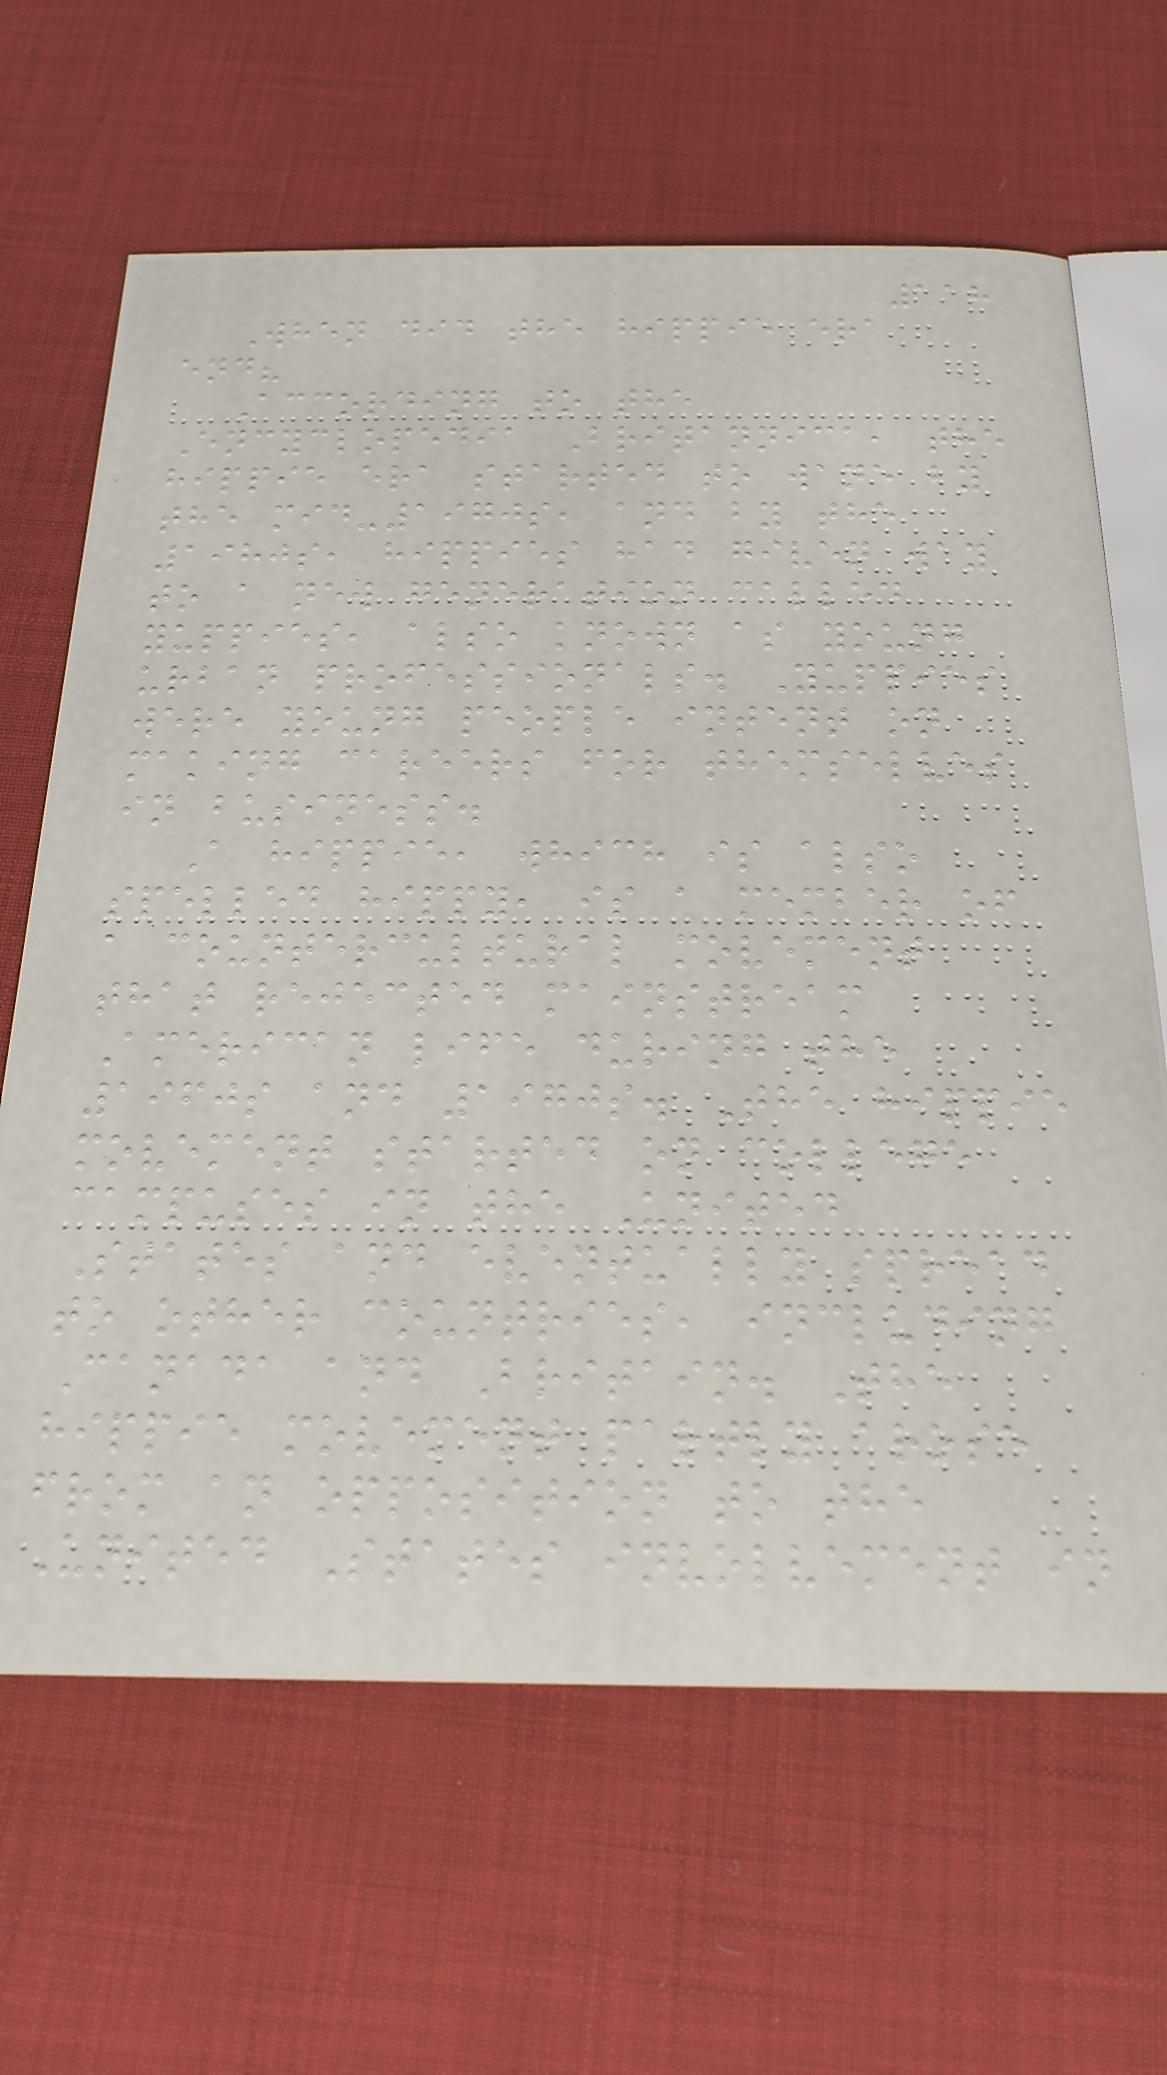118
When did the hippie era
end?
According to the
Encyclopedia Britannica, the
hippie era started to wane by
the mid-1970s, and by the
1980s, hippies had given way
to a new generation called
yuppies, also known as young
urban professionals. Yuppies
were young people intent on
making careers for themselves
in business.
A hippie, which is also
spelled hippy, is a member of
a countercultural movement
that rejected mainstream
American life during the
1960s and 1970s. The hippie
movement started on college
campuses in the United
States and eventually spread
to other countries, including
Canada and Britain. The
hippie movement partly arose
from an opposition to the
United States involvement in
